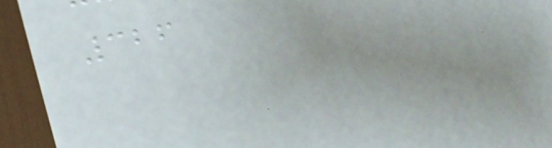326
